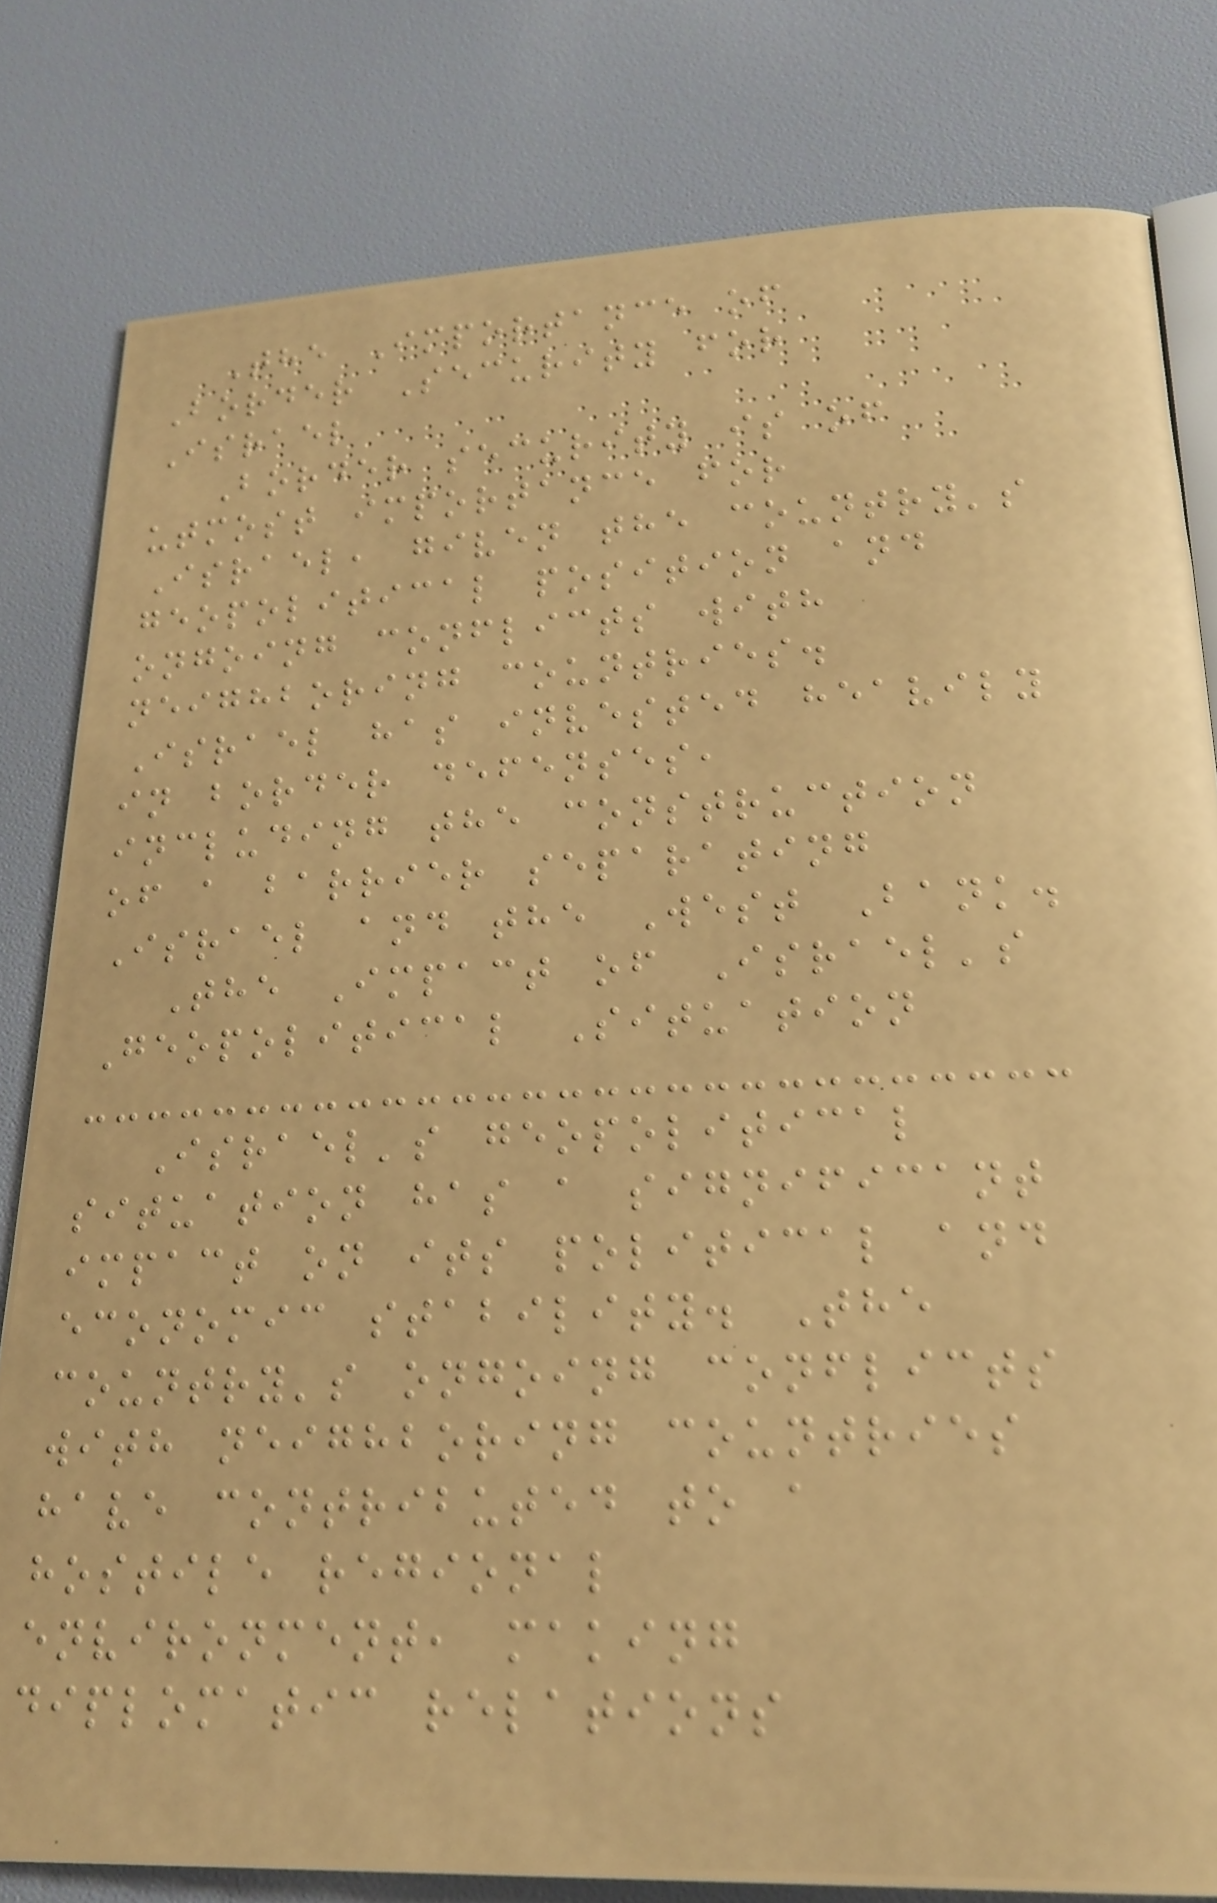The Importance of
Border Security for
Israel
Border security is of
utmost importance for
Israel, given the country's
geopolitical position and
ongoing conflicts with
neighboring countries.
Israel has invested heavily
in border defenses,
including the construction
of a barrier separating
Israel and the West Bank.
The Impact of Israel's
Geopolitical Situation
Israel's geopolitical
situation has a significant
impact on its political and
economic stability. The
country's ongoing conflicts
with neighboring countries
have contributed to a
hostile regional
environment, making
diplomatic relations
